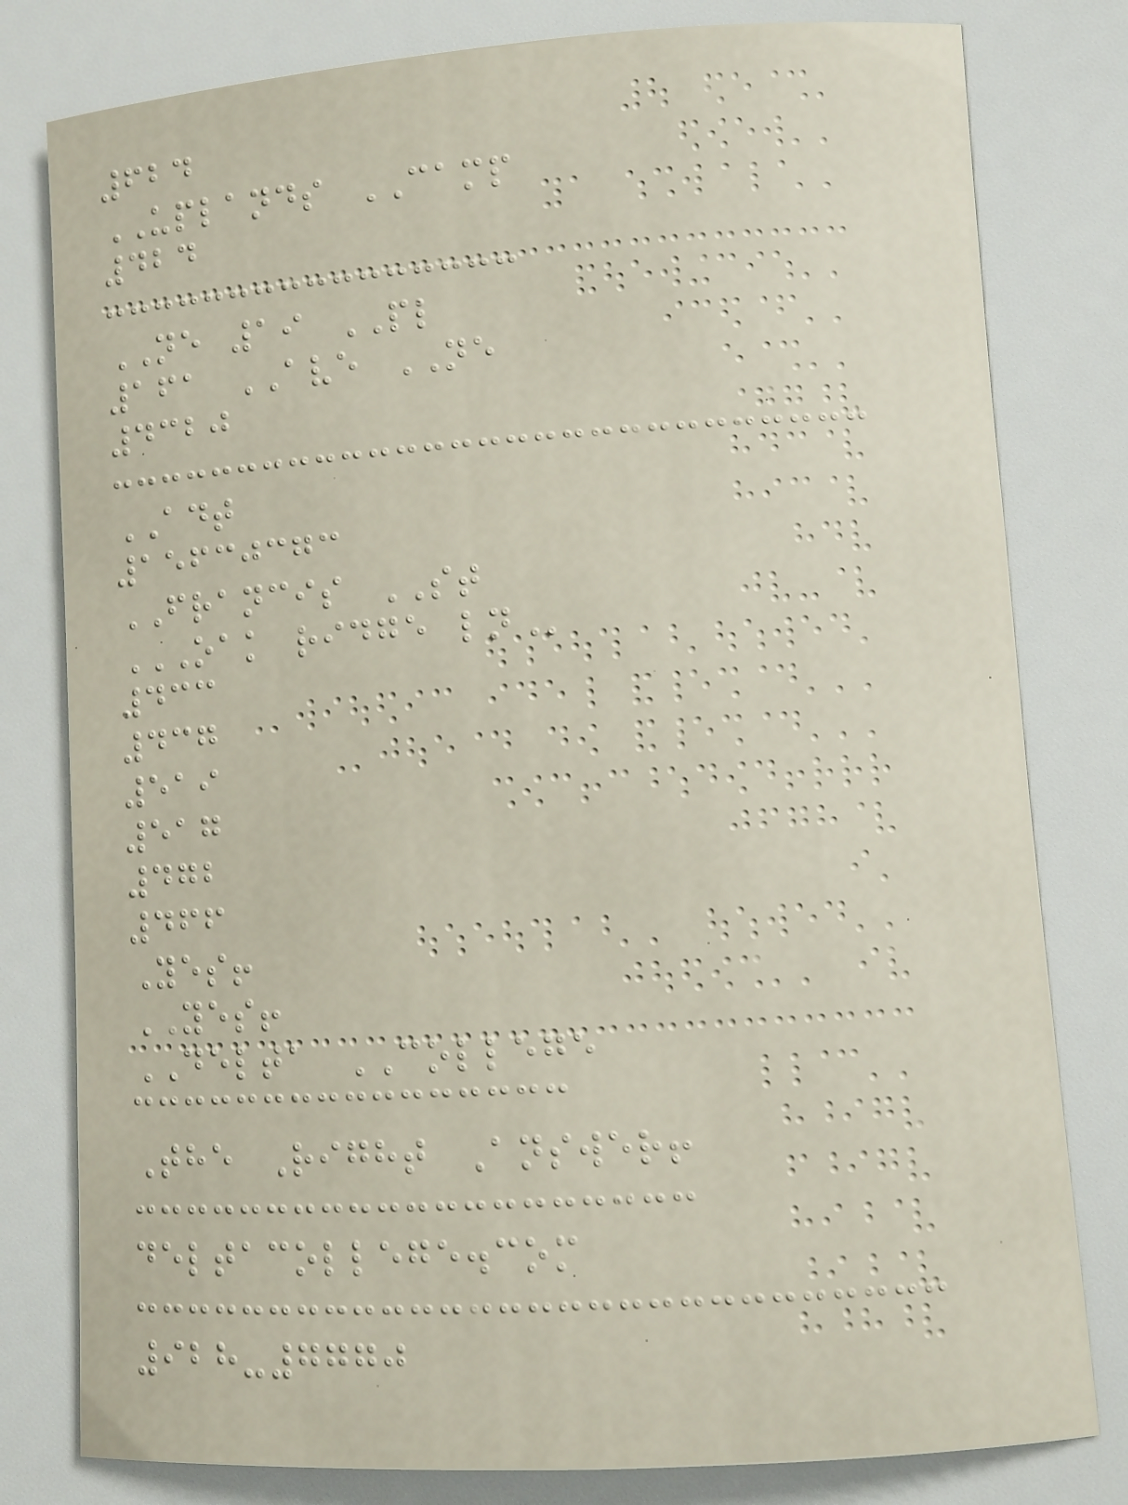624
UPLANDS CAMP
424
NE 19 PL
161 AVE NE
4320
ADT
15630373
FRANCIS ST
OAK RIDGE LN
433
437
519
517
472
466
Yes!
YES!
DELTA COLLEGE
The Right Answer!
deltacollege.com
928-7770
